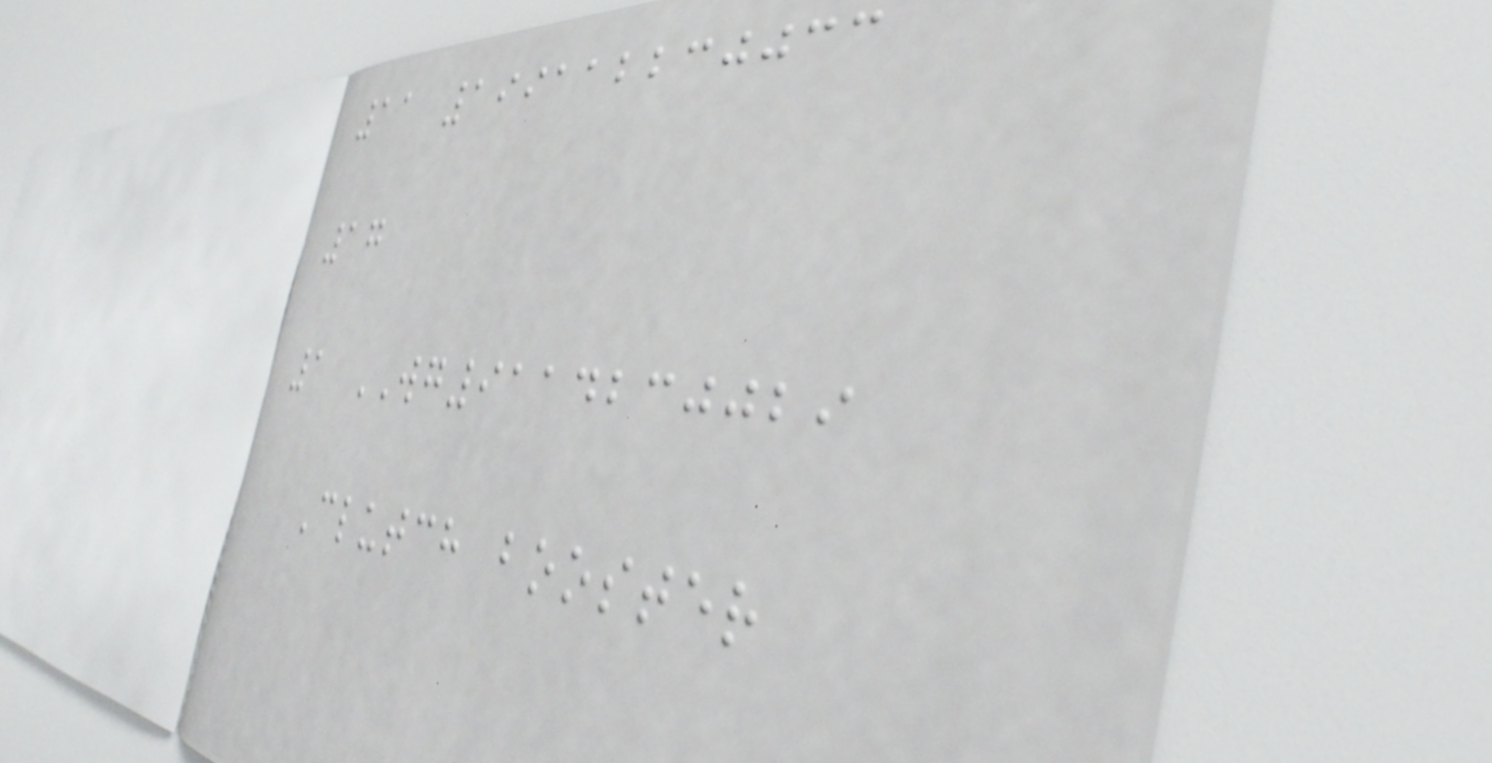11 199112230033
17
1 WG9114230029
Clutch booster
